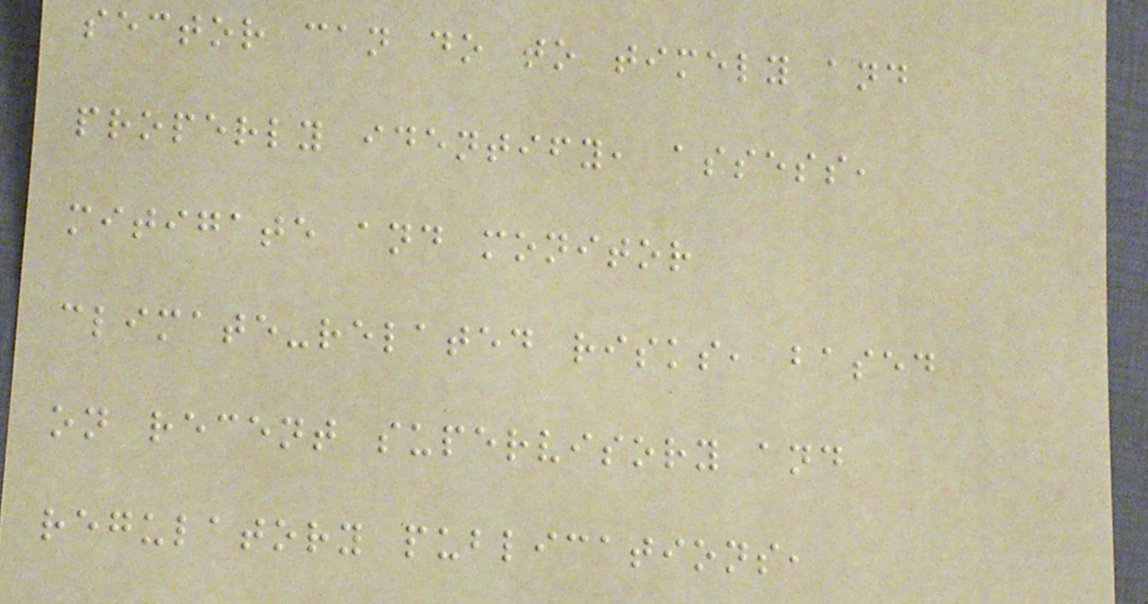sector can do to timely and
properly identify, assess,
mitigate and monitor
climate-related risks, based
on recent supervisory and
regulatory publications,
